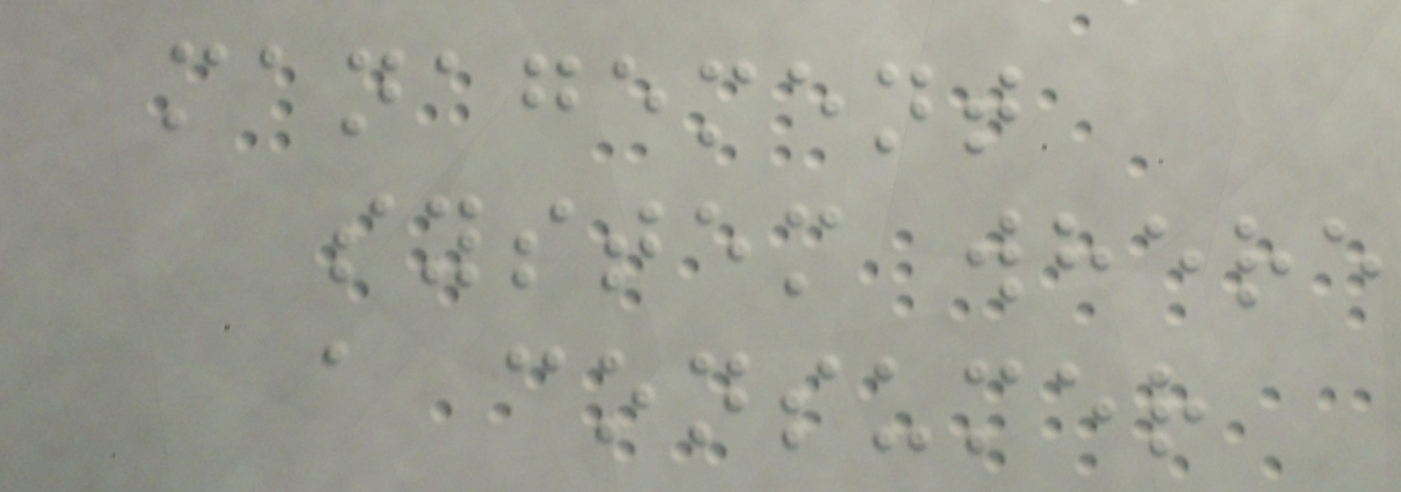management
system where
a consumer
